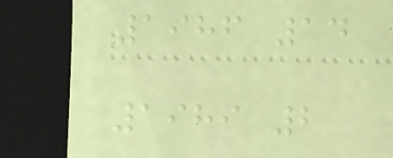1986 14
1989 2
